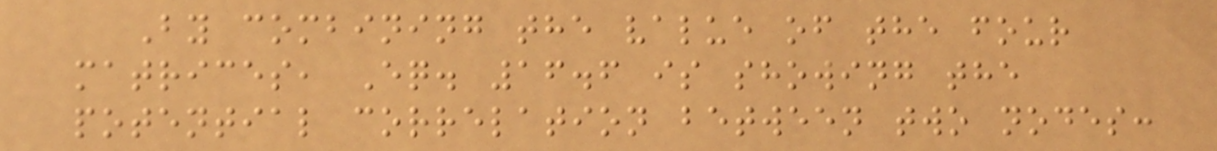By combining the value of the four
matrices, Eq. 16.6 is showing the
potential correlation between two nodes:
